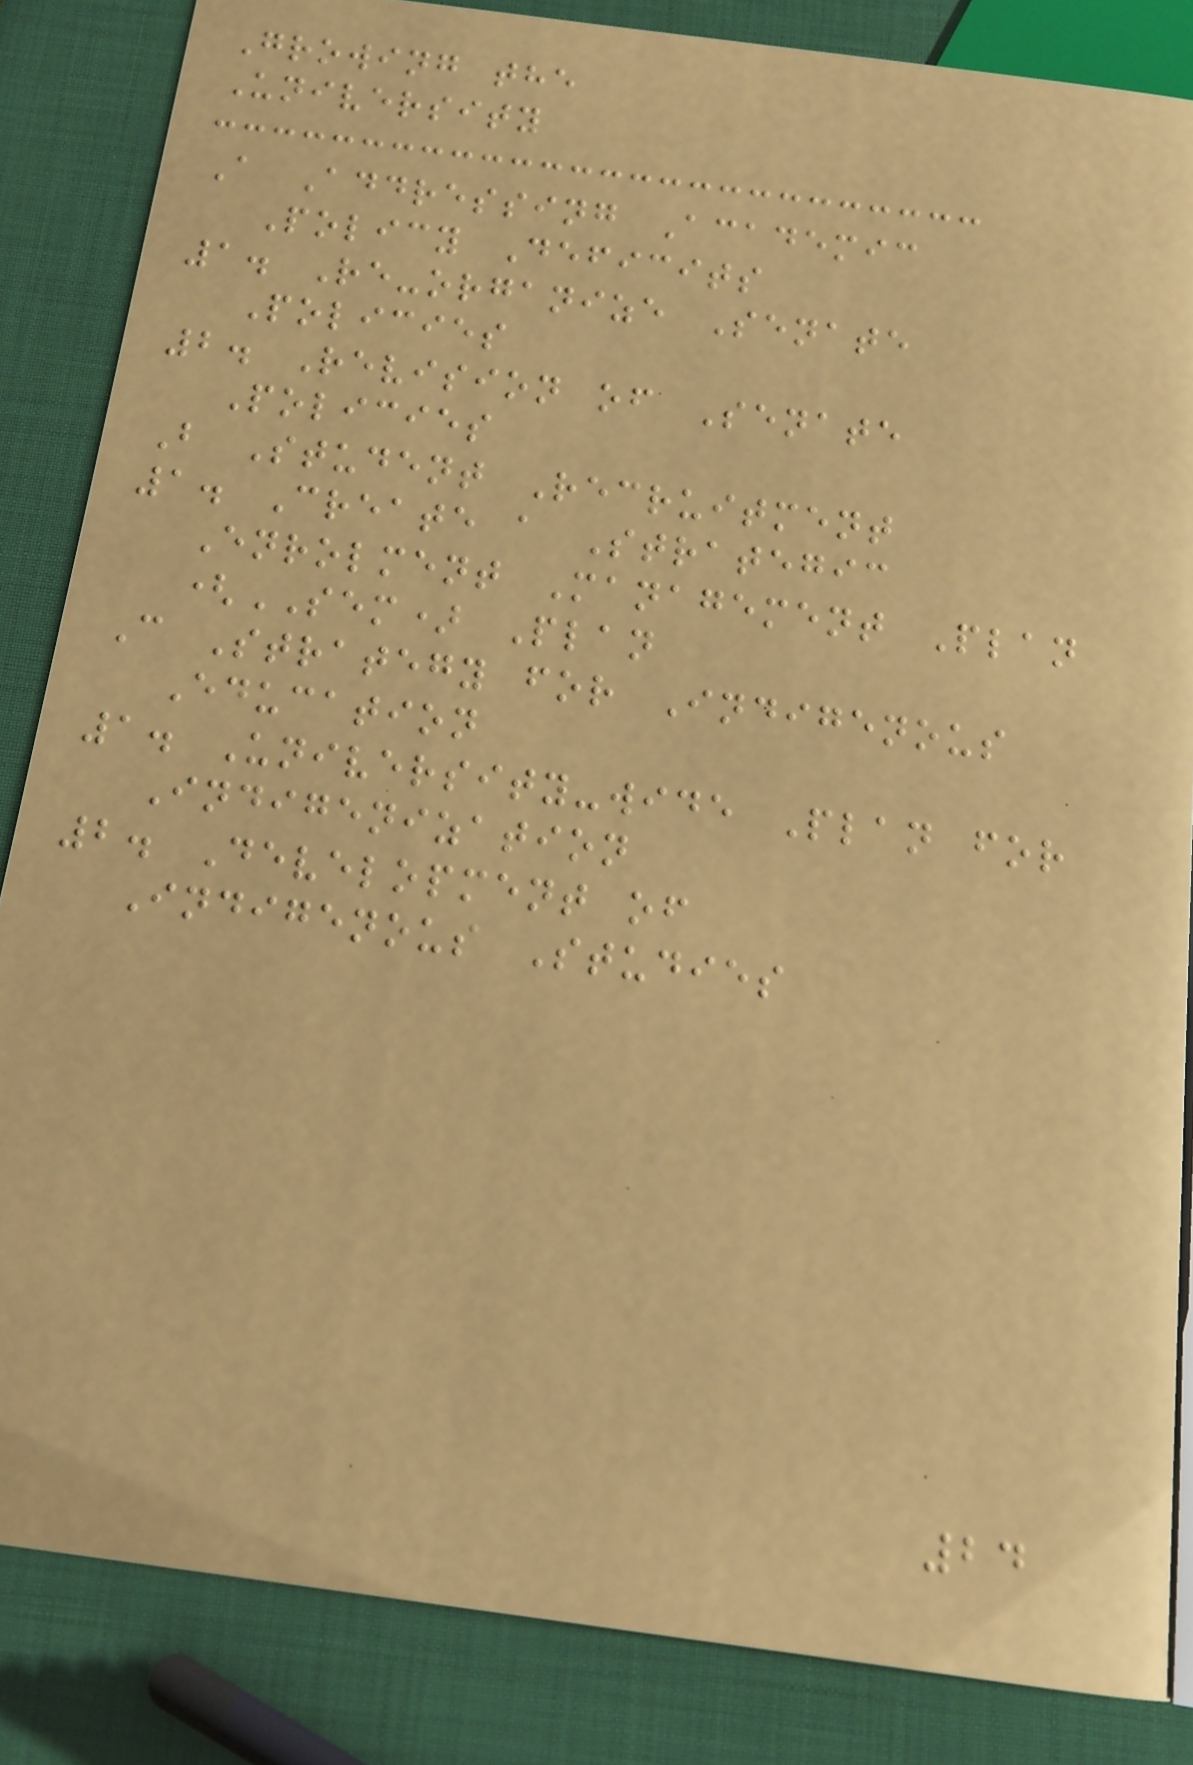Growing the
University
A Addressing Academic
Policy Deficits
1. Re-organize Senate
Policies
2. Revision of Senate
Policies
B Student Recruitment
1. Create a Strategic
Enrolment Management Plan
(SEM) Plan
C Strategy for Indigenous
Education
1. University-wide Plan for
Indigenization
2. Development of
Indigenous Studies
24
